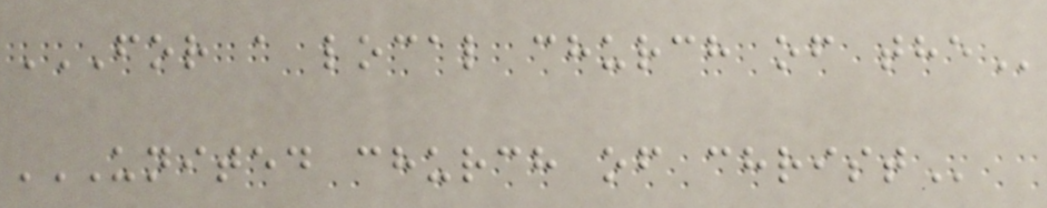FOR A LOCAL CHURCH OF THE
UNITED CHURCH OF CHRIST
